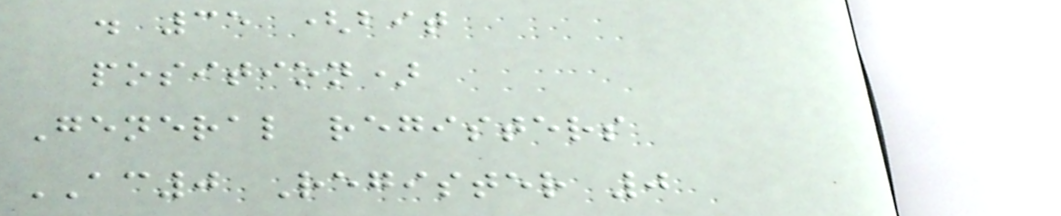. 35 (bit
position)
General registers
AC0 Register 0
